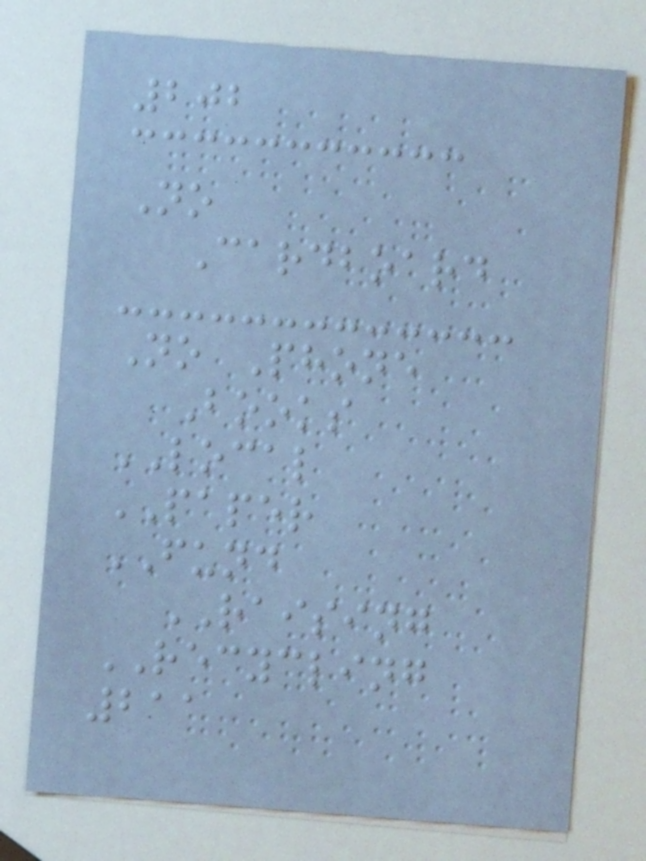202
No
Cardboard
No Phone
Books
LOCAL
PAPER
FUND
RAISING
RECYCLING
211
